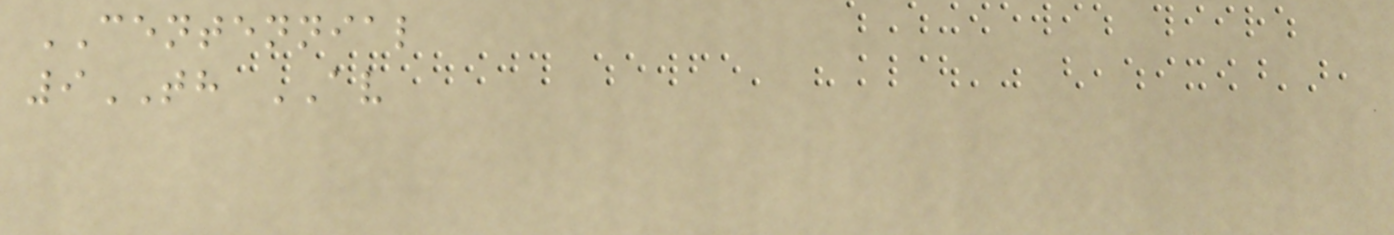CENTENNIAL
9TH AV
